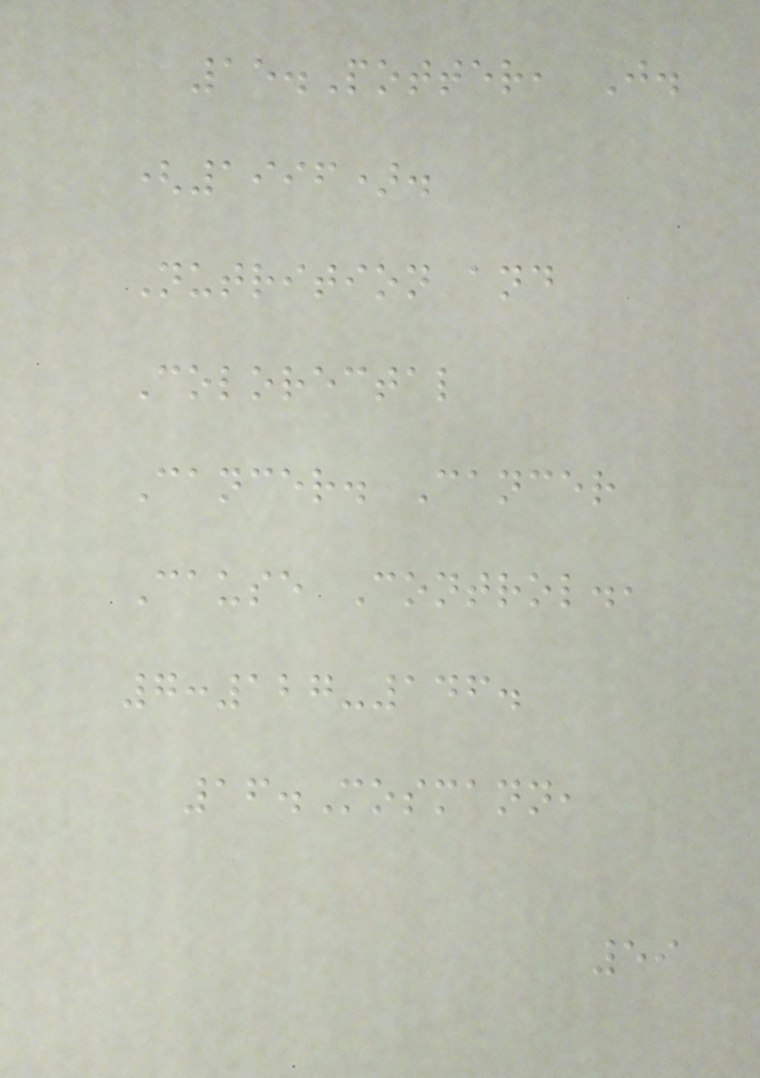15.Potter, J.
(1996).
Nutrition and
Colorectal
Cancer. Cancer
Cause Control.,
7:127-146.
16.Mosmann,
59
